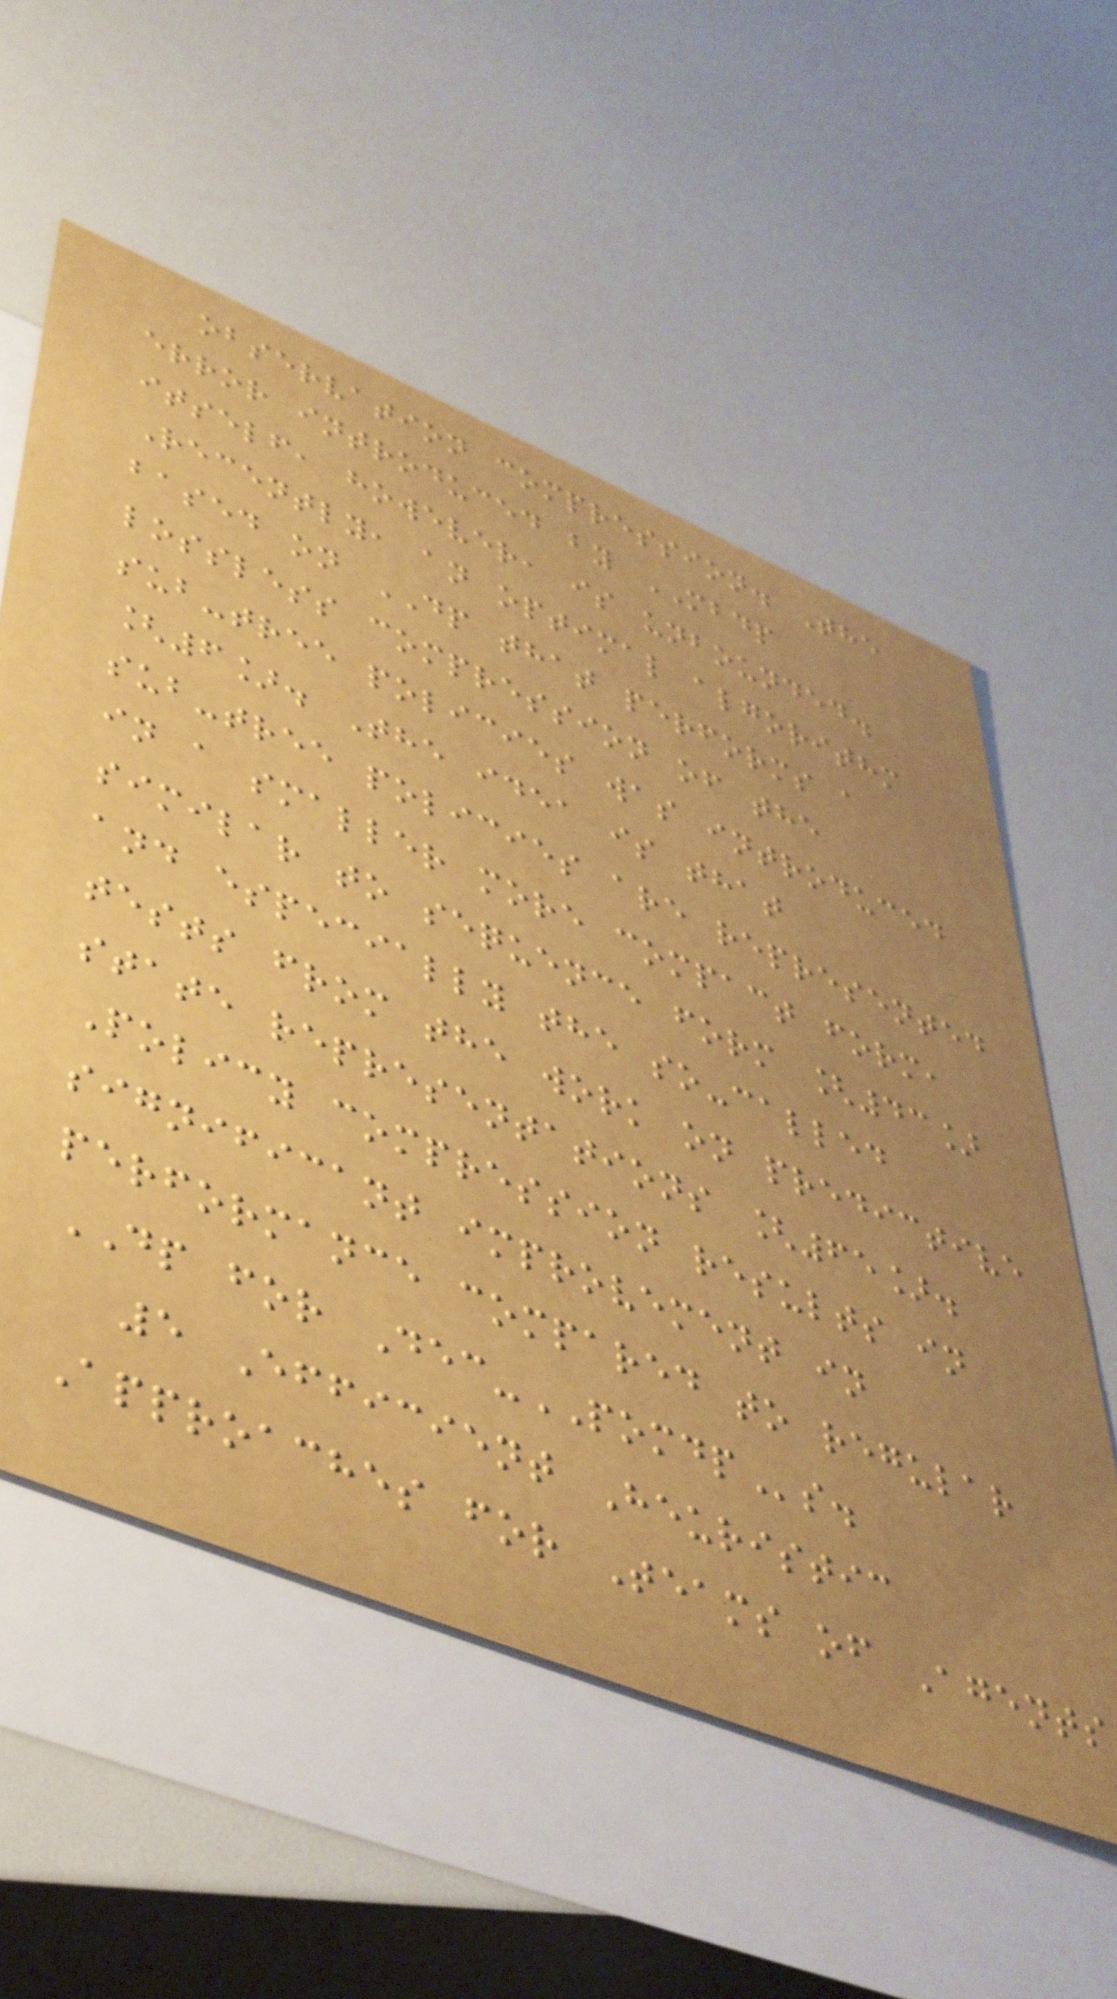observation compression. The
error introduced by MBDP
itself, however, is unbounded.
Recently, an optimal algorithm
based on DP that performs a
lossless compression of the
sub-tree policies was introduced
[6]. The idea is that
sub-tree policies are represented
in a smaller more compact form,
similar to sequence form [43]
and especially the so-called
tests from the work on predictive
state representations [65].
Policy compression results in
significant improvement in
performance compared to regular
DP for Dec-POMDPs.
5 Efficient Heuristic
Approaches for Teams of Agents
